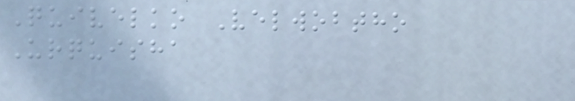Quivelko Velwobtho
Urquisha
